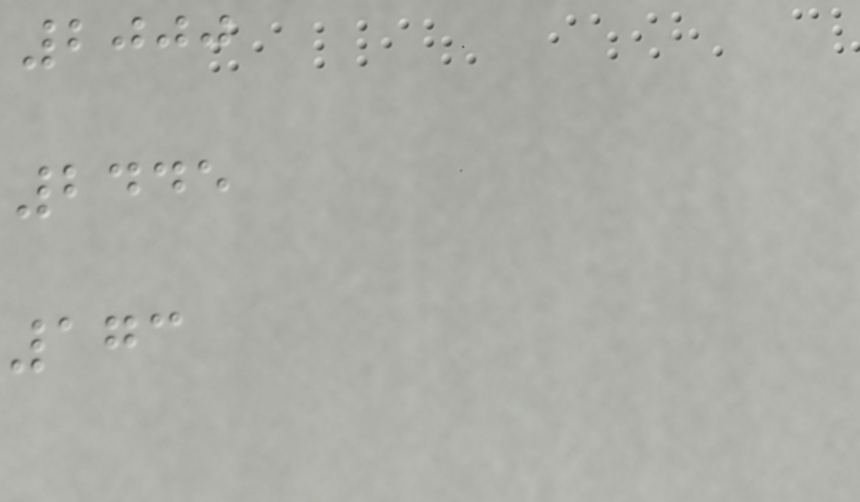2000
2445
173
